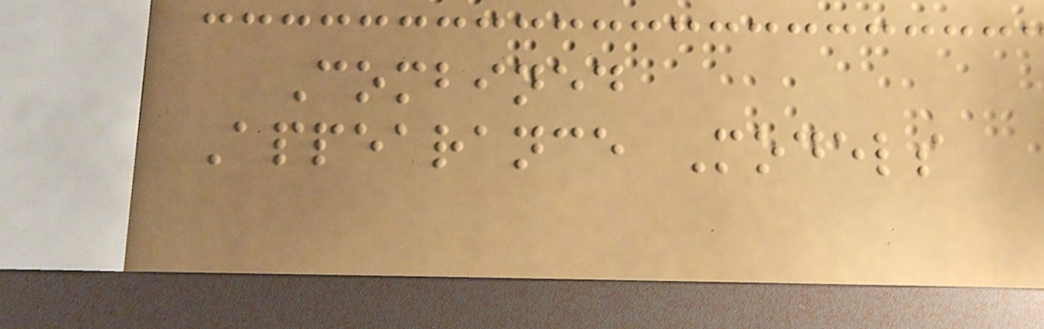Combined
Appearance Models
